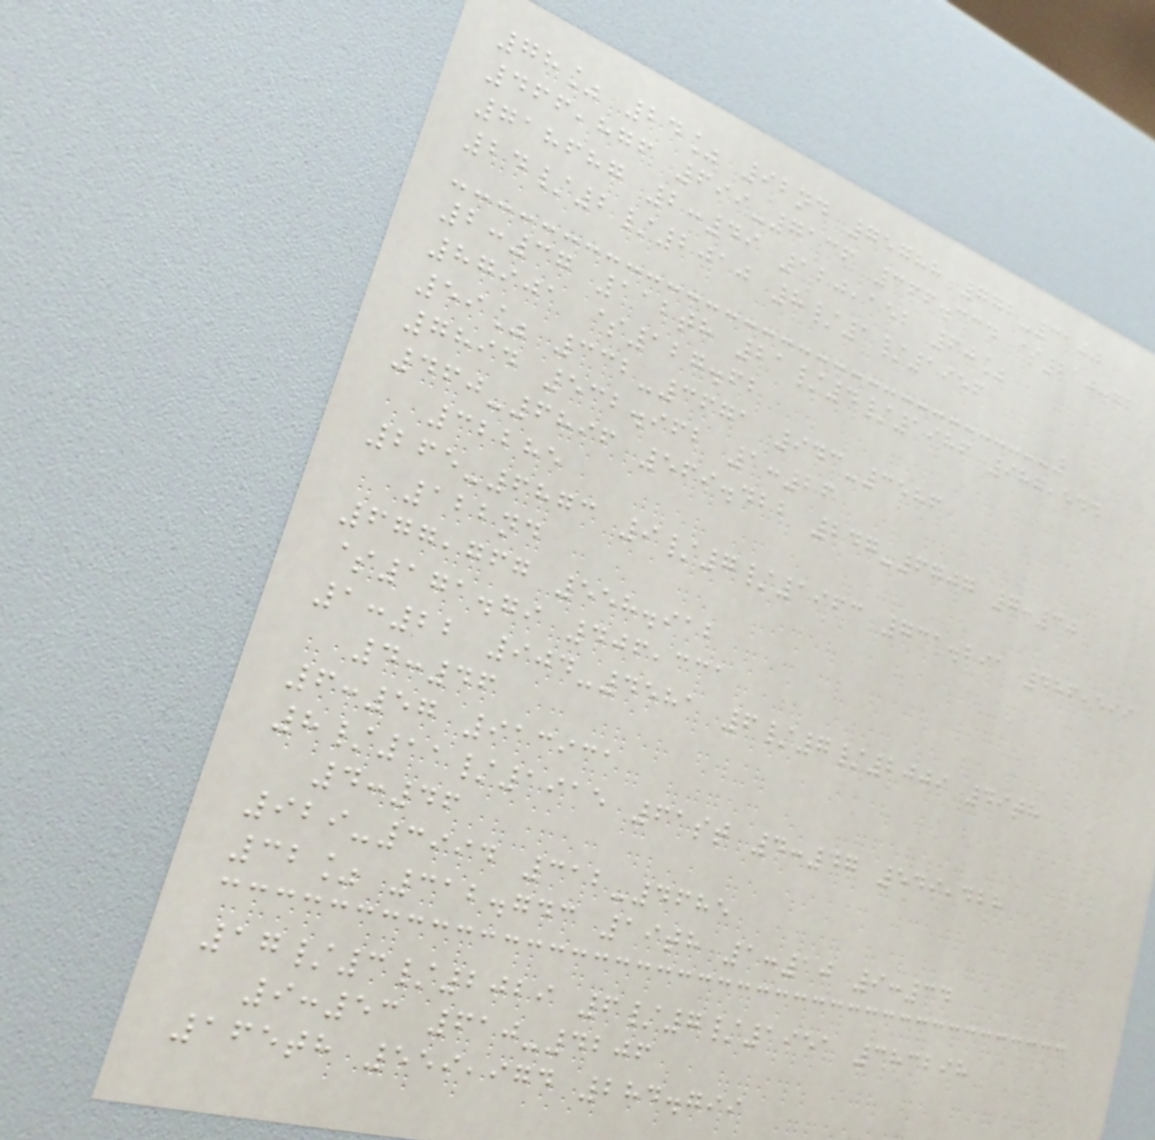78% 24% 92nd 75788 772-3100
466,876 699-7136 366.334 $210.72
718687 2:49 120,152 60%
24/2/2010 8/1/1956
2:37 112th 21/4/1986 987,544
87901 $127.62
59% 332-3671 943-3586
7894 532.962 1:26
460-6896 569.422 247-6707 7:30
32285
265-6873 9/7/1963 731.291 486,599
122nd
677,767 558.912
$171.79 406,331
1:22 904-4581 6/7/2009 49th
4:46
6:57 913931
8/11/1915 61st 4:47 549,428
4:46
929-3994 312-4685
32% 312.743 19th 1:10 9:34
17/3/2029 6/7/1951 383298
9:53 610-4206
165th 559,974 284.799
